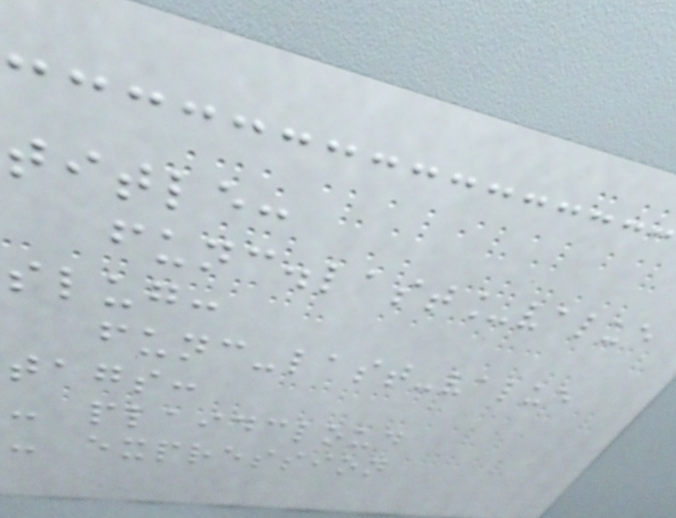title:
func.last_value
slug:
func-last-value
tags:
- plaidcloud
- expression
